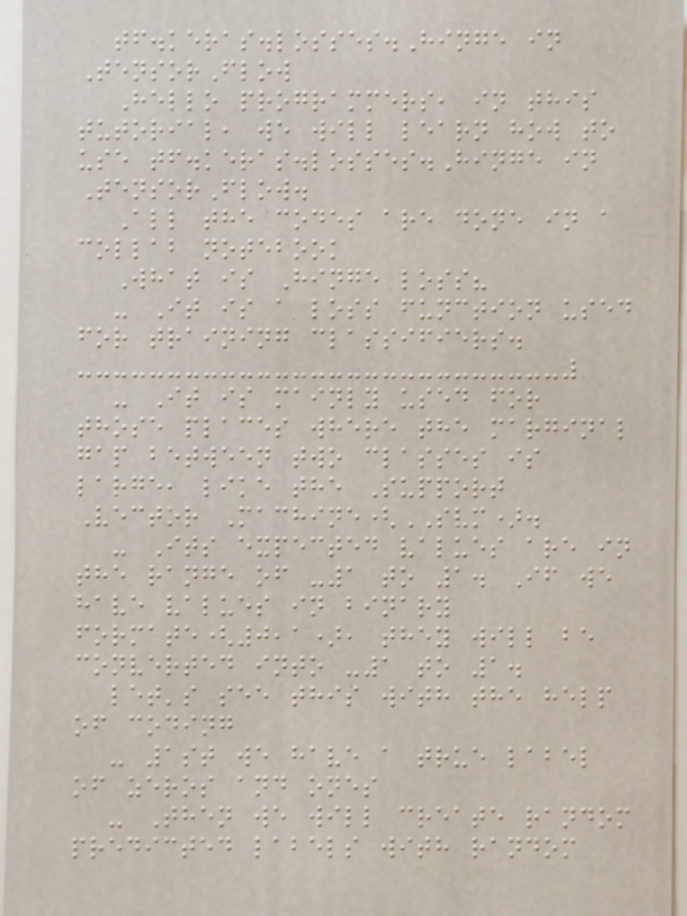tf.keras.losses.Hinge in
TensorFlow
Hello programmers, in this
tutorial, we will learn how to
use tf.keras.losses.Hinge in
TensorFlow.
All the codes are done in a
collab notebook
What is Hinge loss?
- It is a loss function used
for training classifiers.
- It is mainly used for
those places where the marginal
gap between two classes is
large, like the Support
Vector Machine(SVM).
- Its expected values are in
the range of -1 to 1. If we
have values in binary
formate(0,1), they will be
converted into -1 to 1.
let's see this with the help
of coding
- 1st we have a true label
of zeros and ones
- Then we will create random
predicted labels with random
